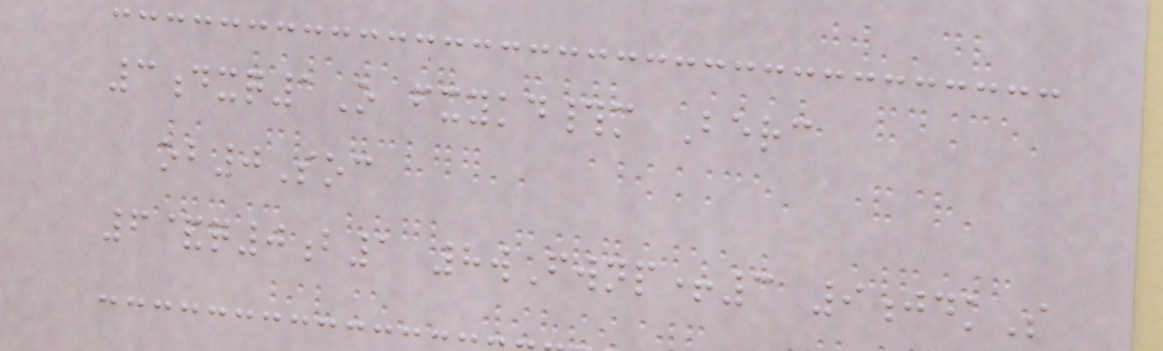3dxq1O fxykd#m Berc
ob0Soc
6&q0b1 8wFwnp+3 9jdkS
